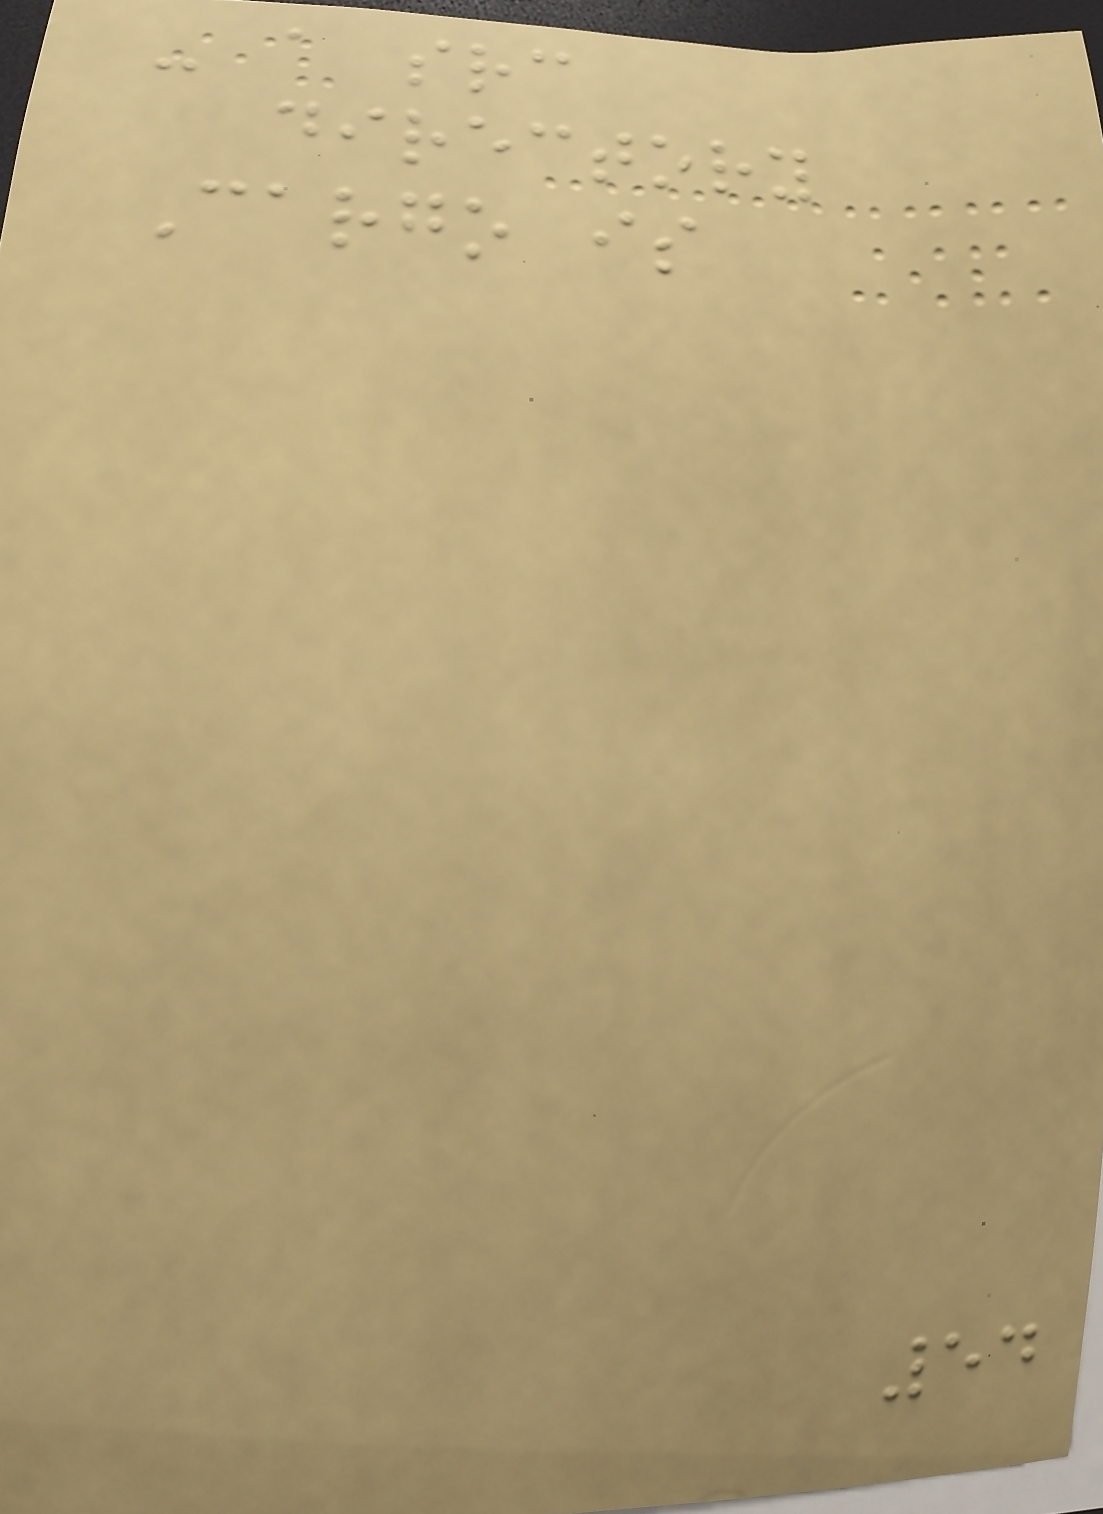- a src
directory
Cargo is
54
